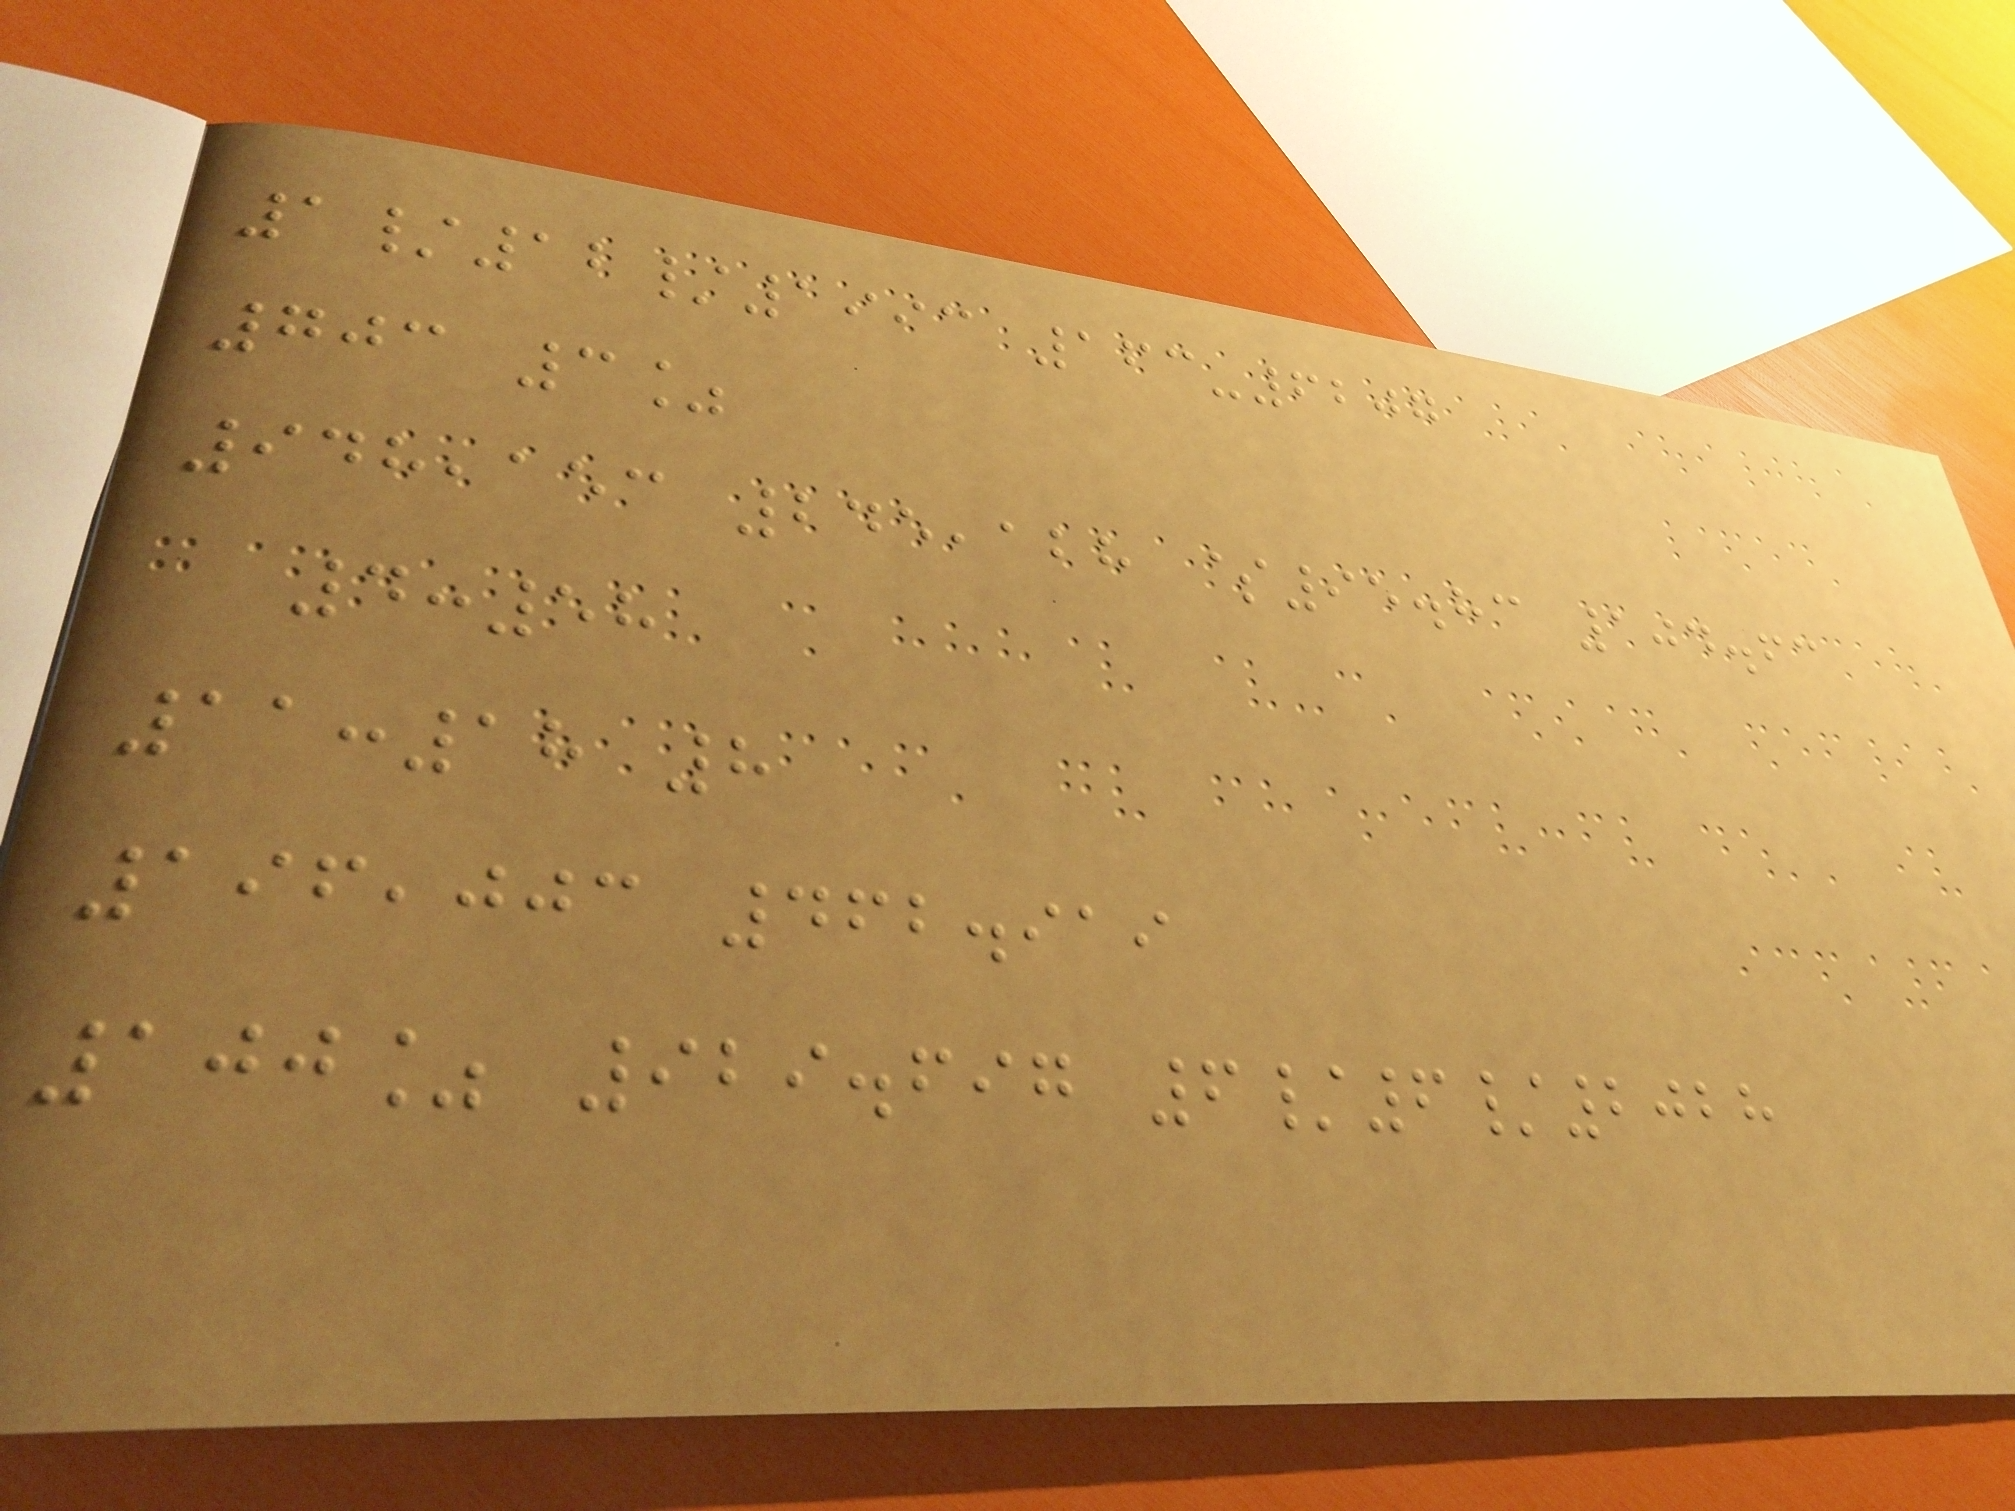1/12/1993 163-6207
703 3%
948,153 245,128 $95.83 104.63
4:58
11:18 8
196,003 462.919
100% 929.697 6/6/2028
